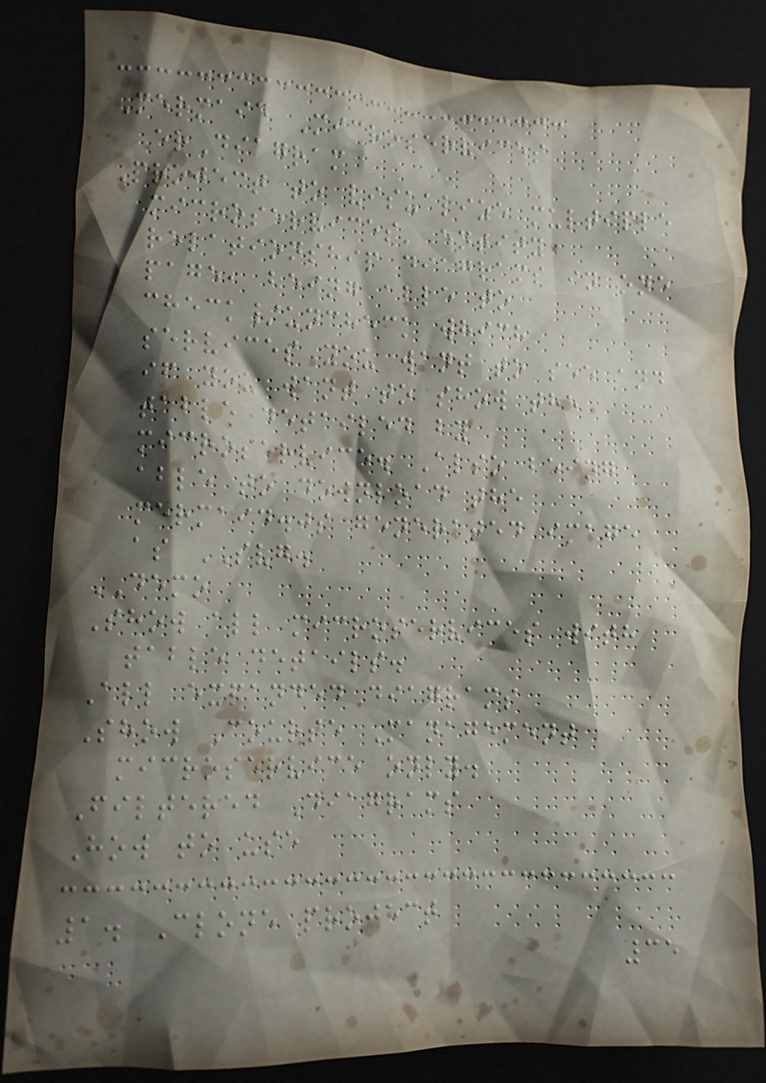Mermaid Microservices
erDiagram
Project to visualize multiple
microservices' entity
relationship diagrams in one
page, being able to
check/uncheck which
services you want to see and
if you want to show the
table detailed by
microservice. Also being
able to download the
mermaid.js generated image
as SVG.
DEMO
Show all microservices with
table details.
All expanded diagrams
Show Course Management
microservice only.
Filtered Diagrams
How to use
1. Clone project
35
